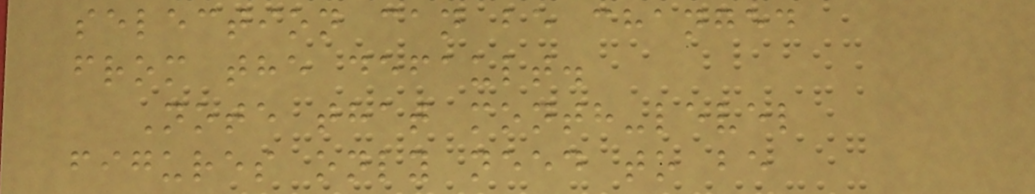selection can be changed
from the default.
Note that month-level
figures only need to be
